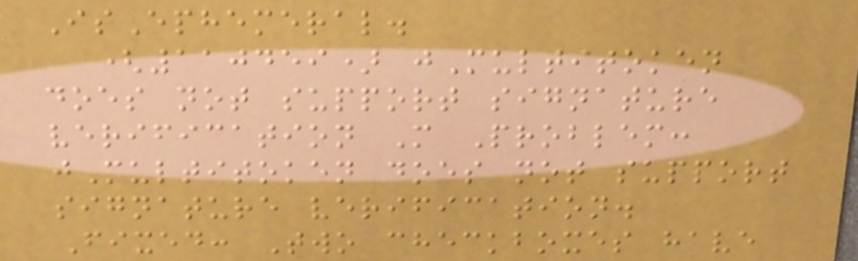IsEphemeral.
(110459) jMultitoken
does not support signature
verification M Problem:
jMultitoken does not support
signature verification.
Fixed: Two checkboxes have
